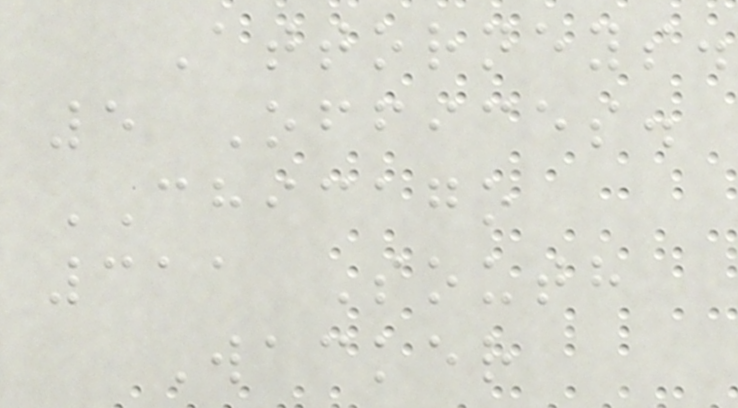Attorneys.
5 Offices.
CHICAGO
311 South
Wacker
